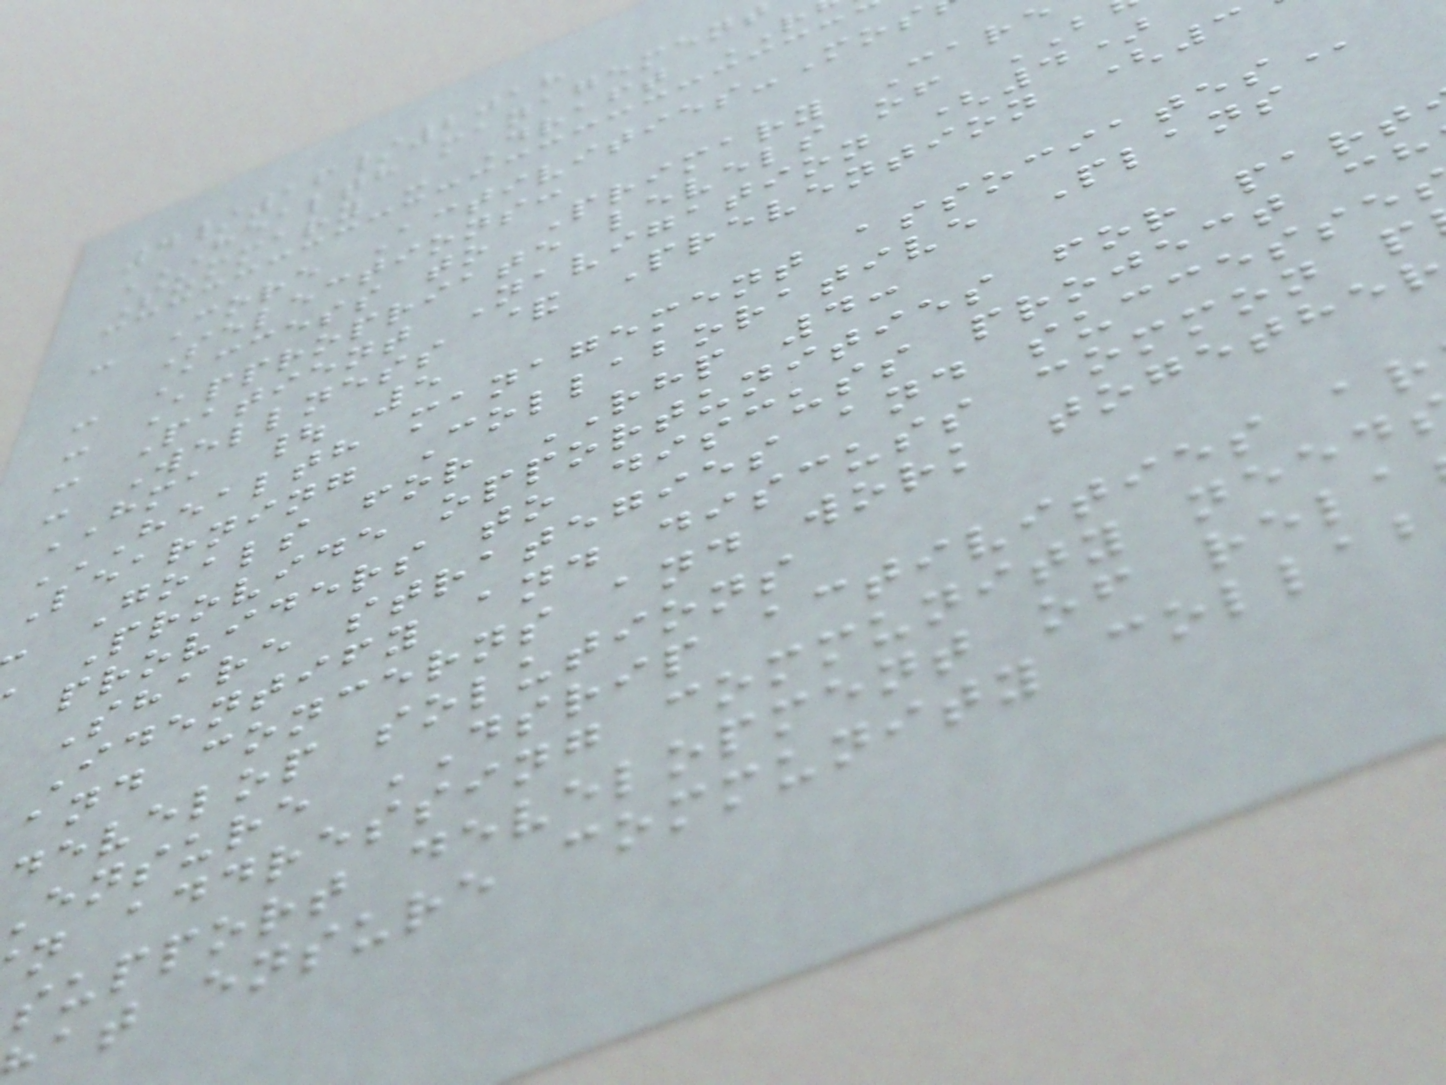4/16/2018
Summary - Draft
- Core Activities-Mos
Selections:
- Access to Primary Care
- Appropriate levels of
- Patient Navigation (4)
- Wellness & Prevention (3
HMA | 5
HEALTH MANAGEMENT ASSOCIATES
Learning Collaborative Plans
Goals for RHP 4:
Provide opportunities for part
providers to discuss project ch
Share strategies and successe
Identify and discuss common p
and concerns and work together
develop solutions
ensure DSRIP activities ar
n addressing community need
support development of rela
at ensure community collab
